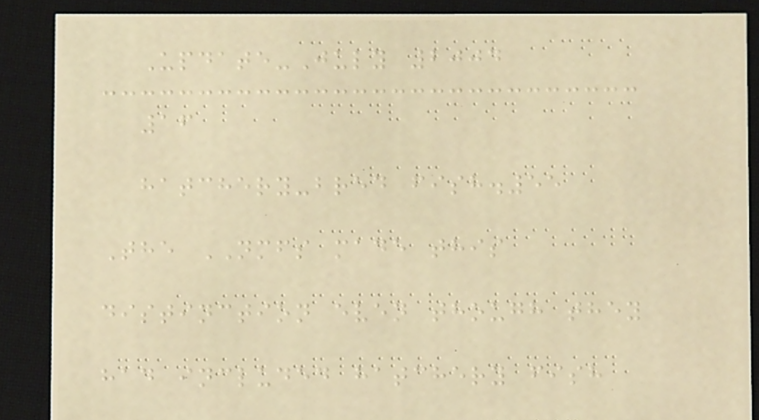Update-July 2004
16
hatchery-bred fish.55
The NMFS made this
distinction even though they
had included hatchery fish
